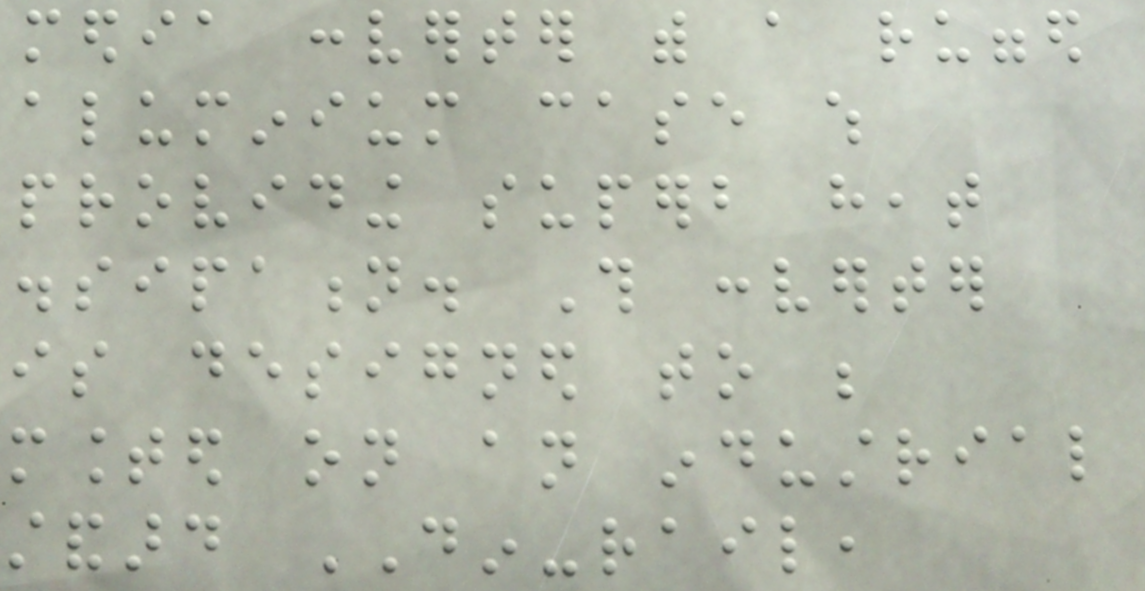media converter with a rugged
aluminium case which
providing superb heat
dissipation. This converter
is designed to be
mounted on an industrial
standard DIN-rail,
